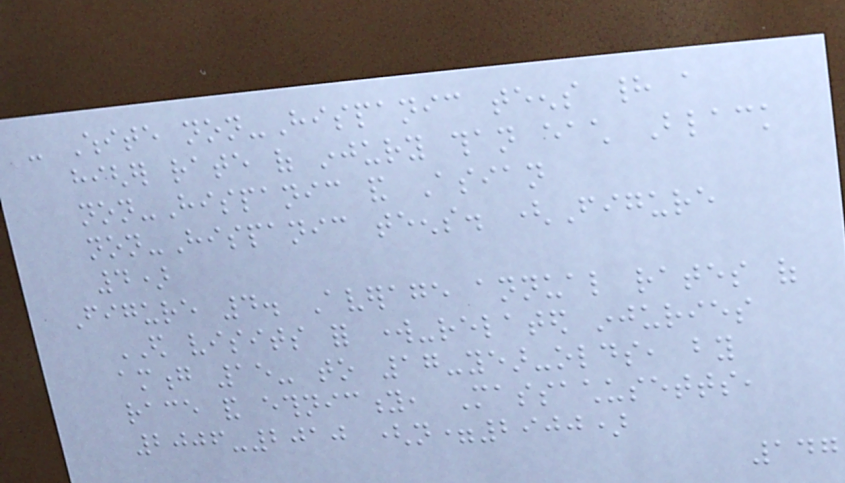- White non-Hispanic teens had a
higher rate of injury than each Black
non-Hispanic and Asian
non-Hispanic teens. (Figure
4)
Figure 4. Average annual rates of
ED visits for work-related injuries
among 15- to 17-year-olds, by
race and ethnicity, Massachusetts,
2006-2010 (n=2900)
147
